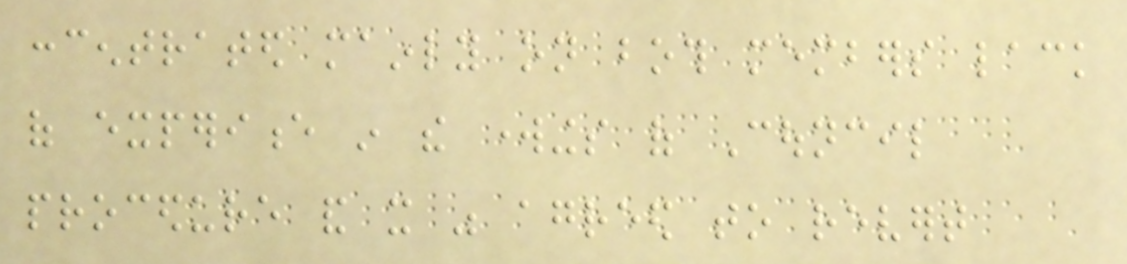concentrated mainly on both members lack
of experience in the workings of Council
procedure and it was agreed to revert
